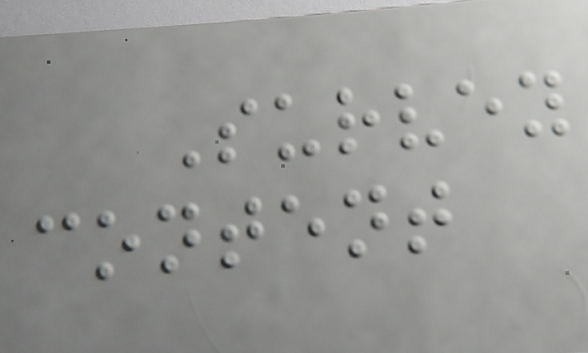Survey
content
